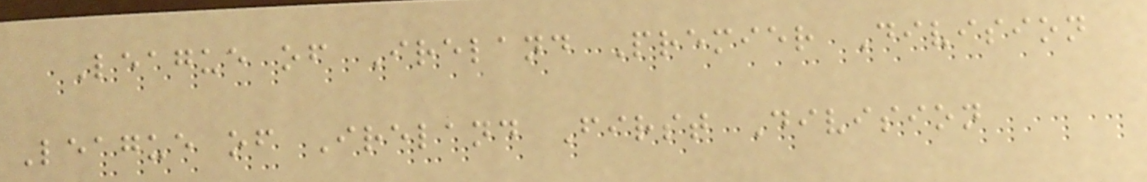League of Ireland Premier Division
League of Ireland First Division
